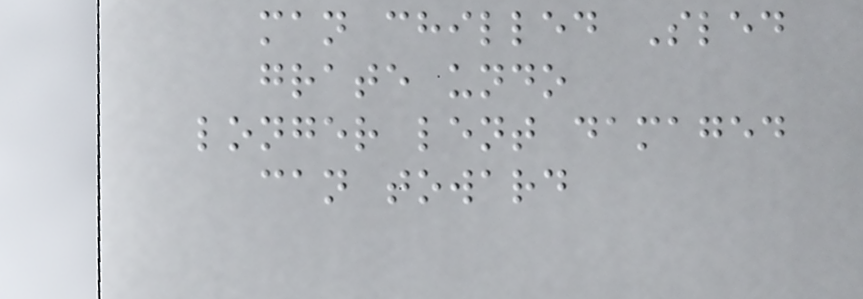man chilled Sled
grate undo
longer lent damaged
can toward
